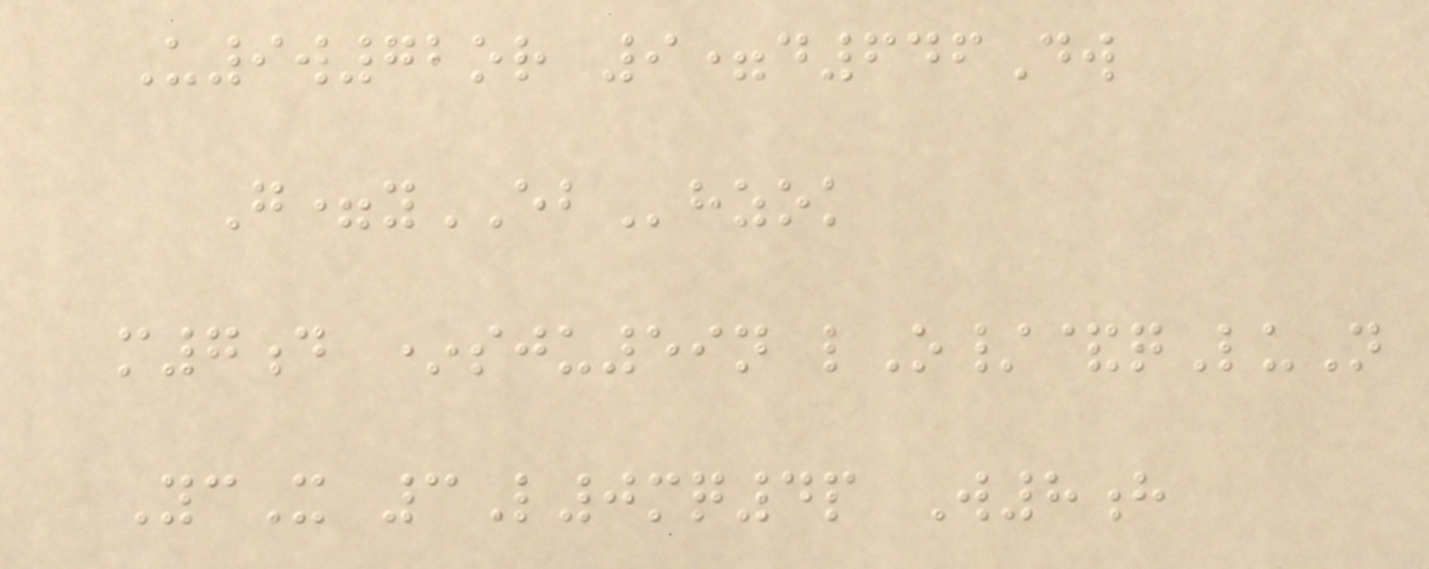U9w72or 9=d646Dw
G=yEBhzok
m7d *sju59n lO/&qLuN
YcX 3L0mq4p W8h
